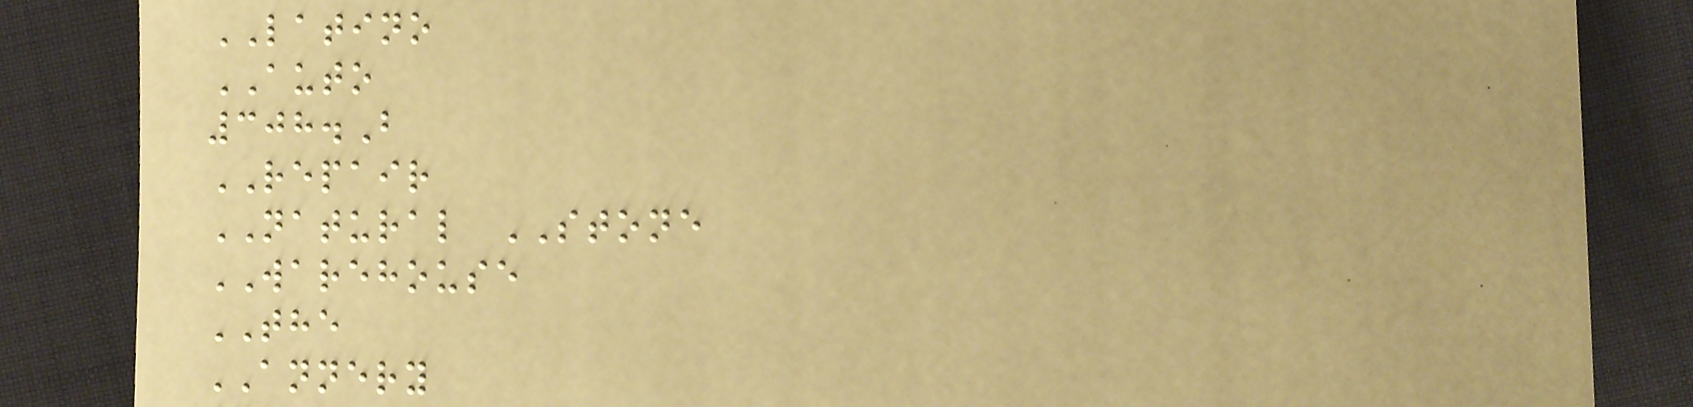LATINO
AUTO
308.B
REPAIR
NATURAL STONE
WAREHOUSE
THE
ANNERY
